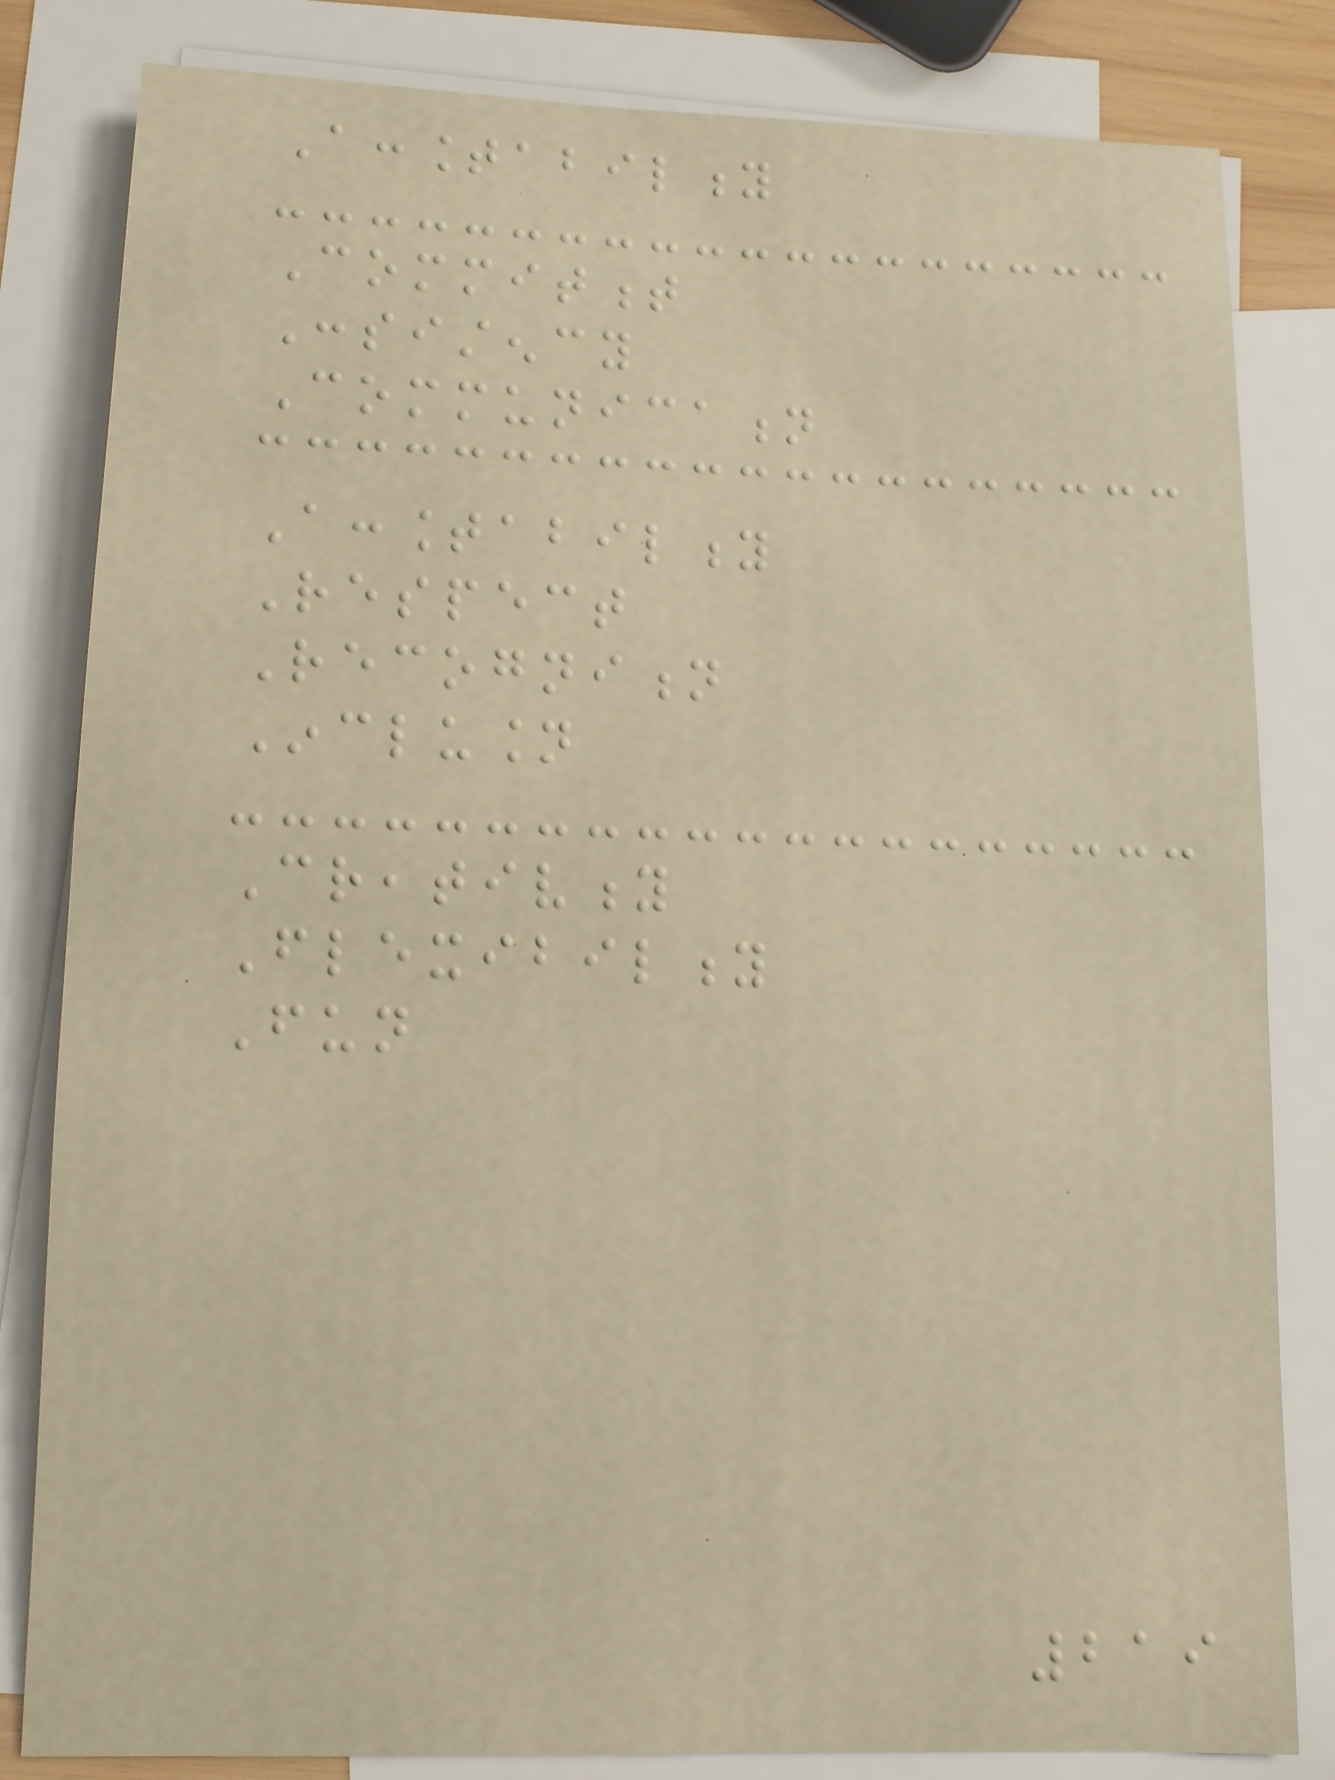Accountability
Commitment
Consistency
Communication
Accountability
Respect
Recognition
Inclusion
Creativity
Flexibility
Fun
219
